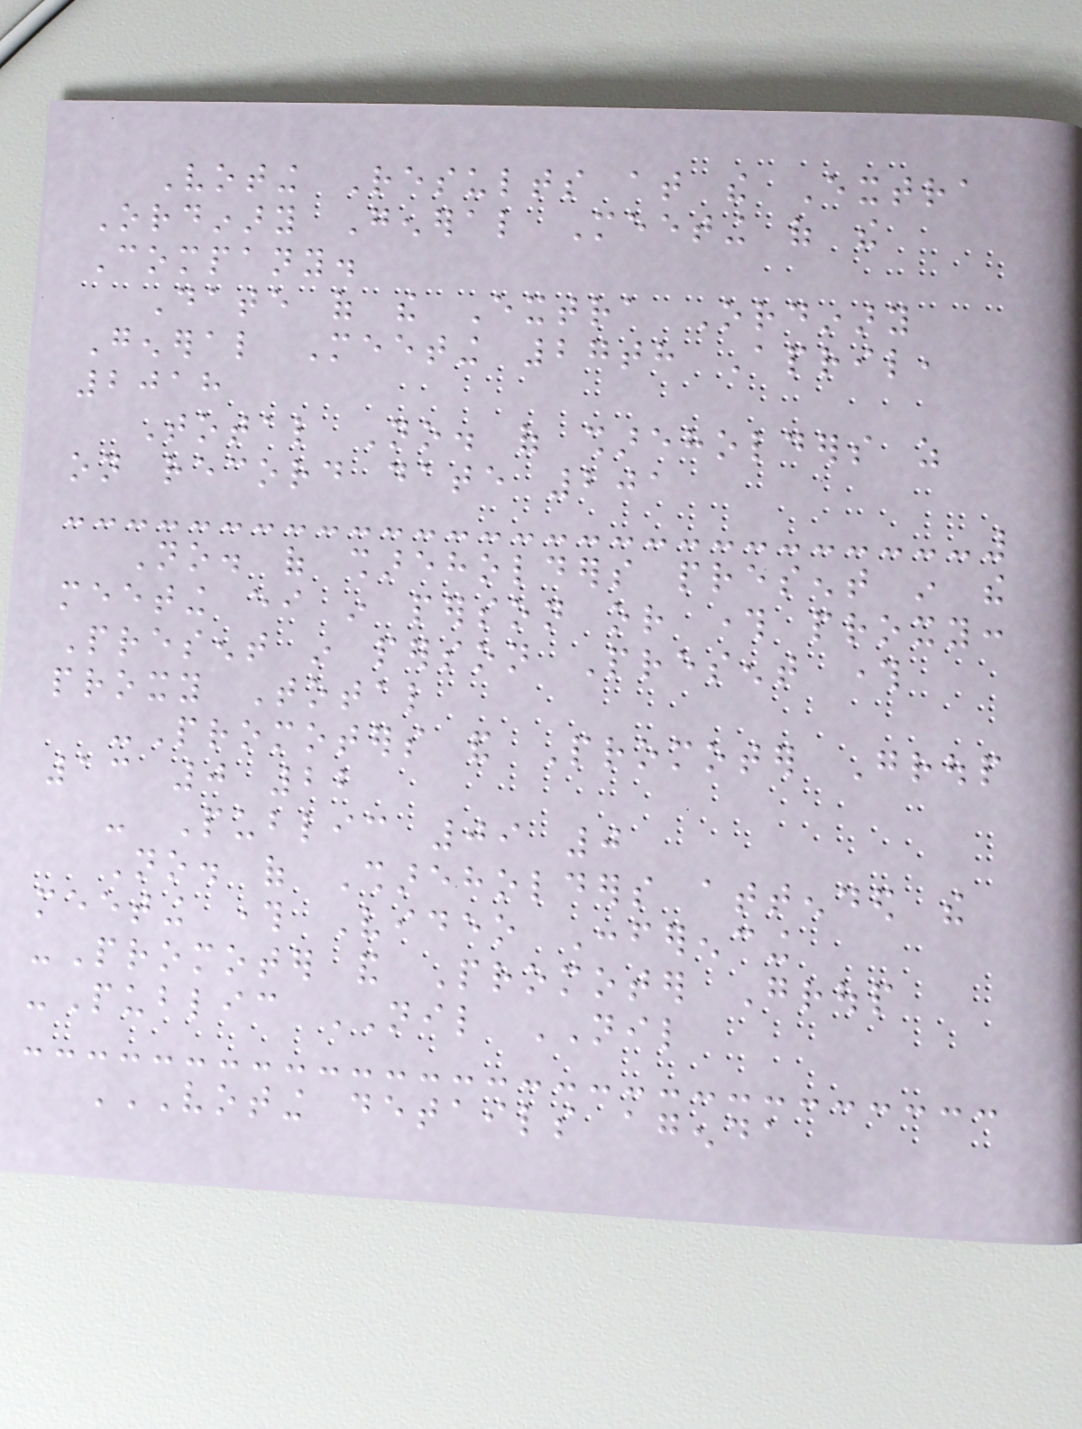Voting Results at the Extra
Ordinary General Meeting of the
Company.
Date of the Extra Ordinary
General Meeting 27th April,
2018
Total No. of shareholders as
on record date 201
No. of shareholders present in the
meeting either in person or through proxy:
Present in person Present through
proxy Total
-Promoters and Promoter Group
13 0 22
- Public 09 0
No. of Shareholders attended the
meeting through Video Conferencing
-Promoter and Promoter Group
-Public NIL NIL
VOTING DETAILS AGENDA
